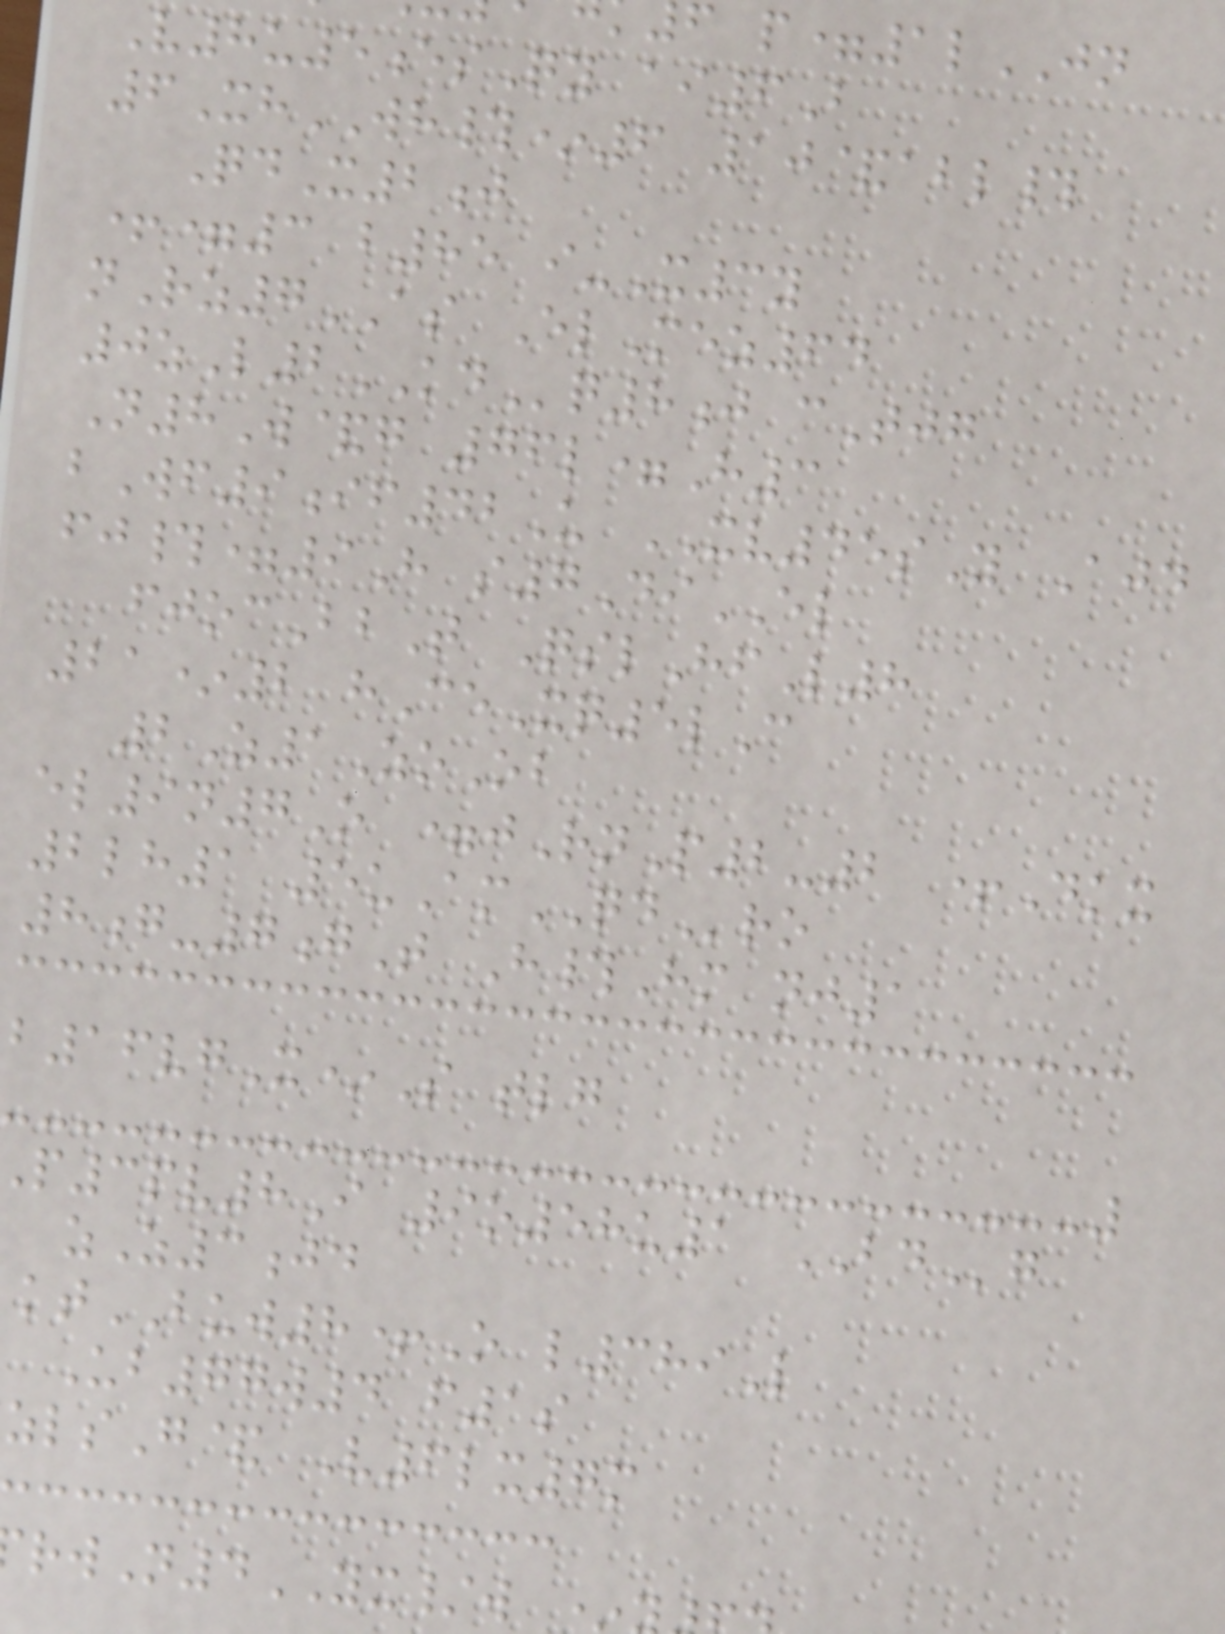f p=1lJN
V8u5esQy ai6B
6XhWH#*6 10&abl#
QdX2j
+=3 b85 i-X3y
nRz7AS ElMez64
0zL2KDq8j cTjg
N8W&g 76l=H3
bWf9if42U XV45sY Ajd
fj#=9H s7DiEL
fjocBbT QslHfL8
21*2 hCeXq5lC
2Z1ZoOb
el9n7O =jRnP2-2 +Dkx
2lh1 5uAmQDro
8g-7gT H#Hm nj1
b16vgX*S tlg
3pv8I 9o58u1 BDg
zZ3jd
ktBUW8+O l389L
Ub77w4 f1s
zlsG& V6lx7m
rwN4YX/w
